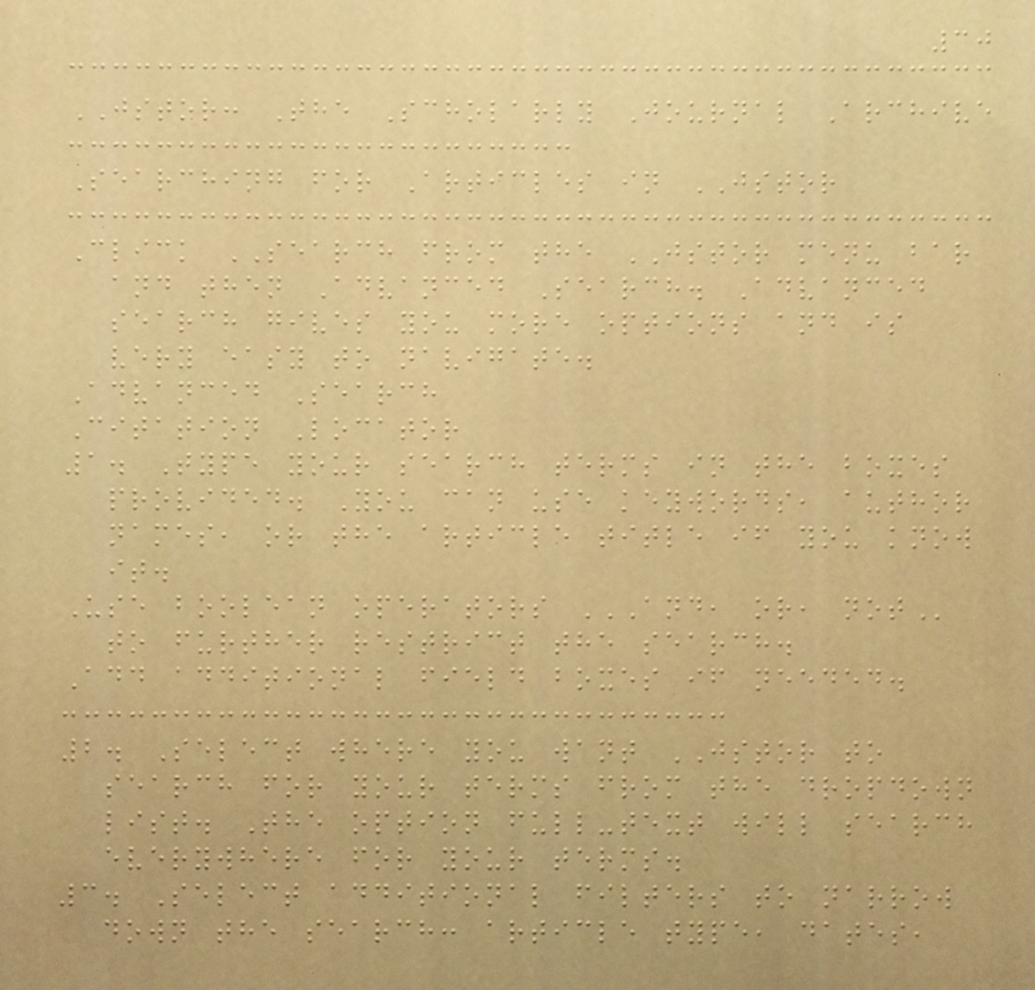30
JSTOR: The Scholarly Journal Archive
Searching for Articles in JSTOR
Click SEARCH from the JSTOR menu bar
and then Advanced Search. Advanced
search gives you more options and is
very easy to navigate.
Advanced Search
Citation Locator
1. Type your search terms in the boxes
provided. You can use keywords, author
names, or the article title if you know
it.
Use boolean operators AND, OR, NOT
to further restrict the search.
Add additional field boxes if needed.
2. Select where you want JSTOR to
search for your terms from the dropdown
list. The option full-text will search
everywhere for your terms.
3. Select additional filters to narrow
down the search: article type, dates,
